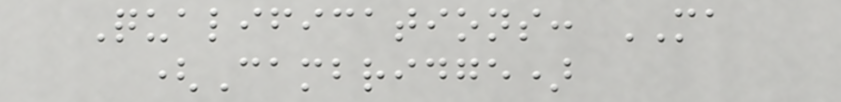Qualifications: MA
(Cambridge)
